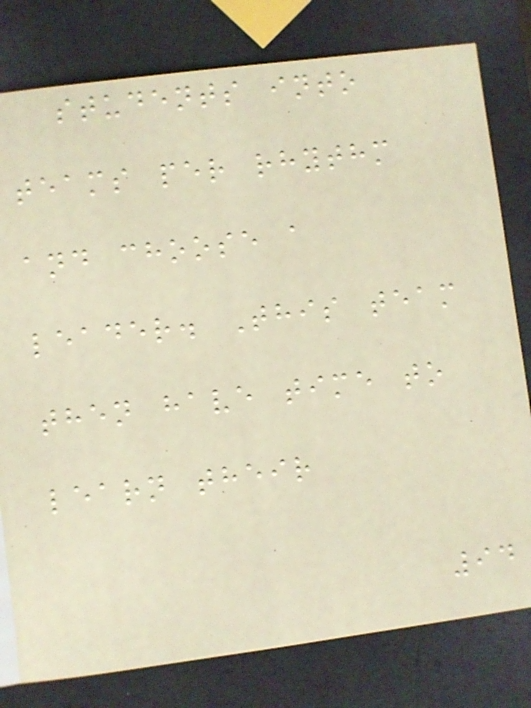students into
teams per rhythm
and choose a
leader. This team
then have time to
learn their
94
